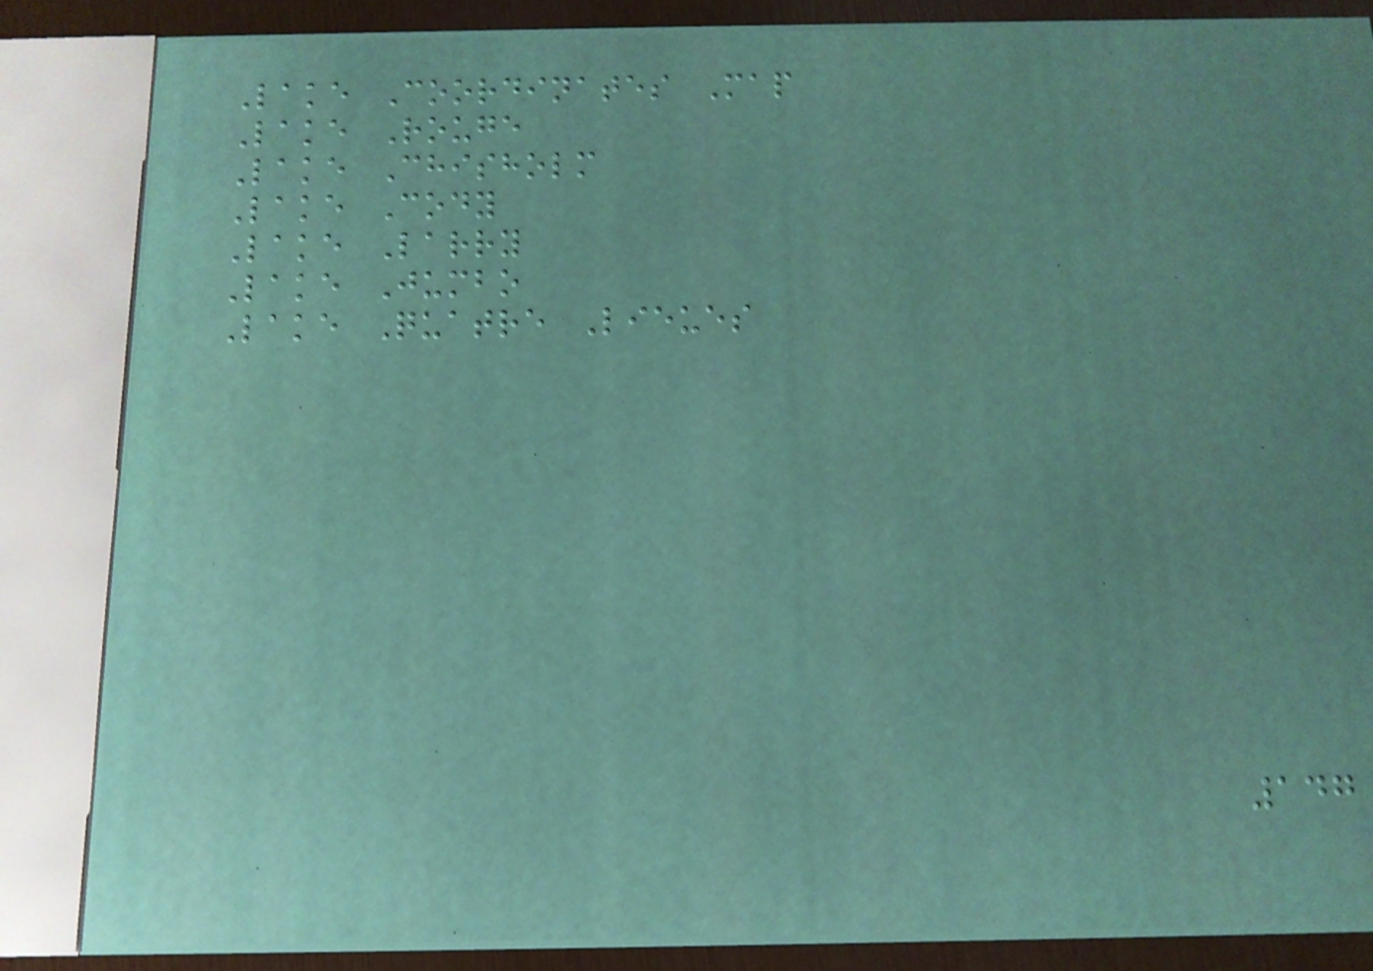Lake Coordinates Map
Lake Rouge
Lake Chisholm
Lake Cody
Lake Larry
Lake Jumbo
Lake Quatre Lieues
147
